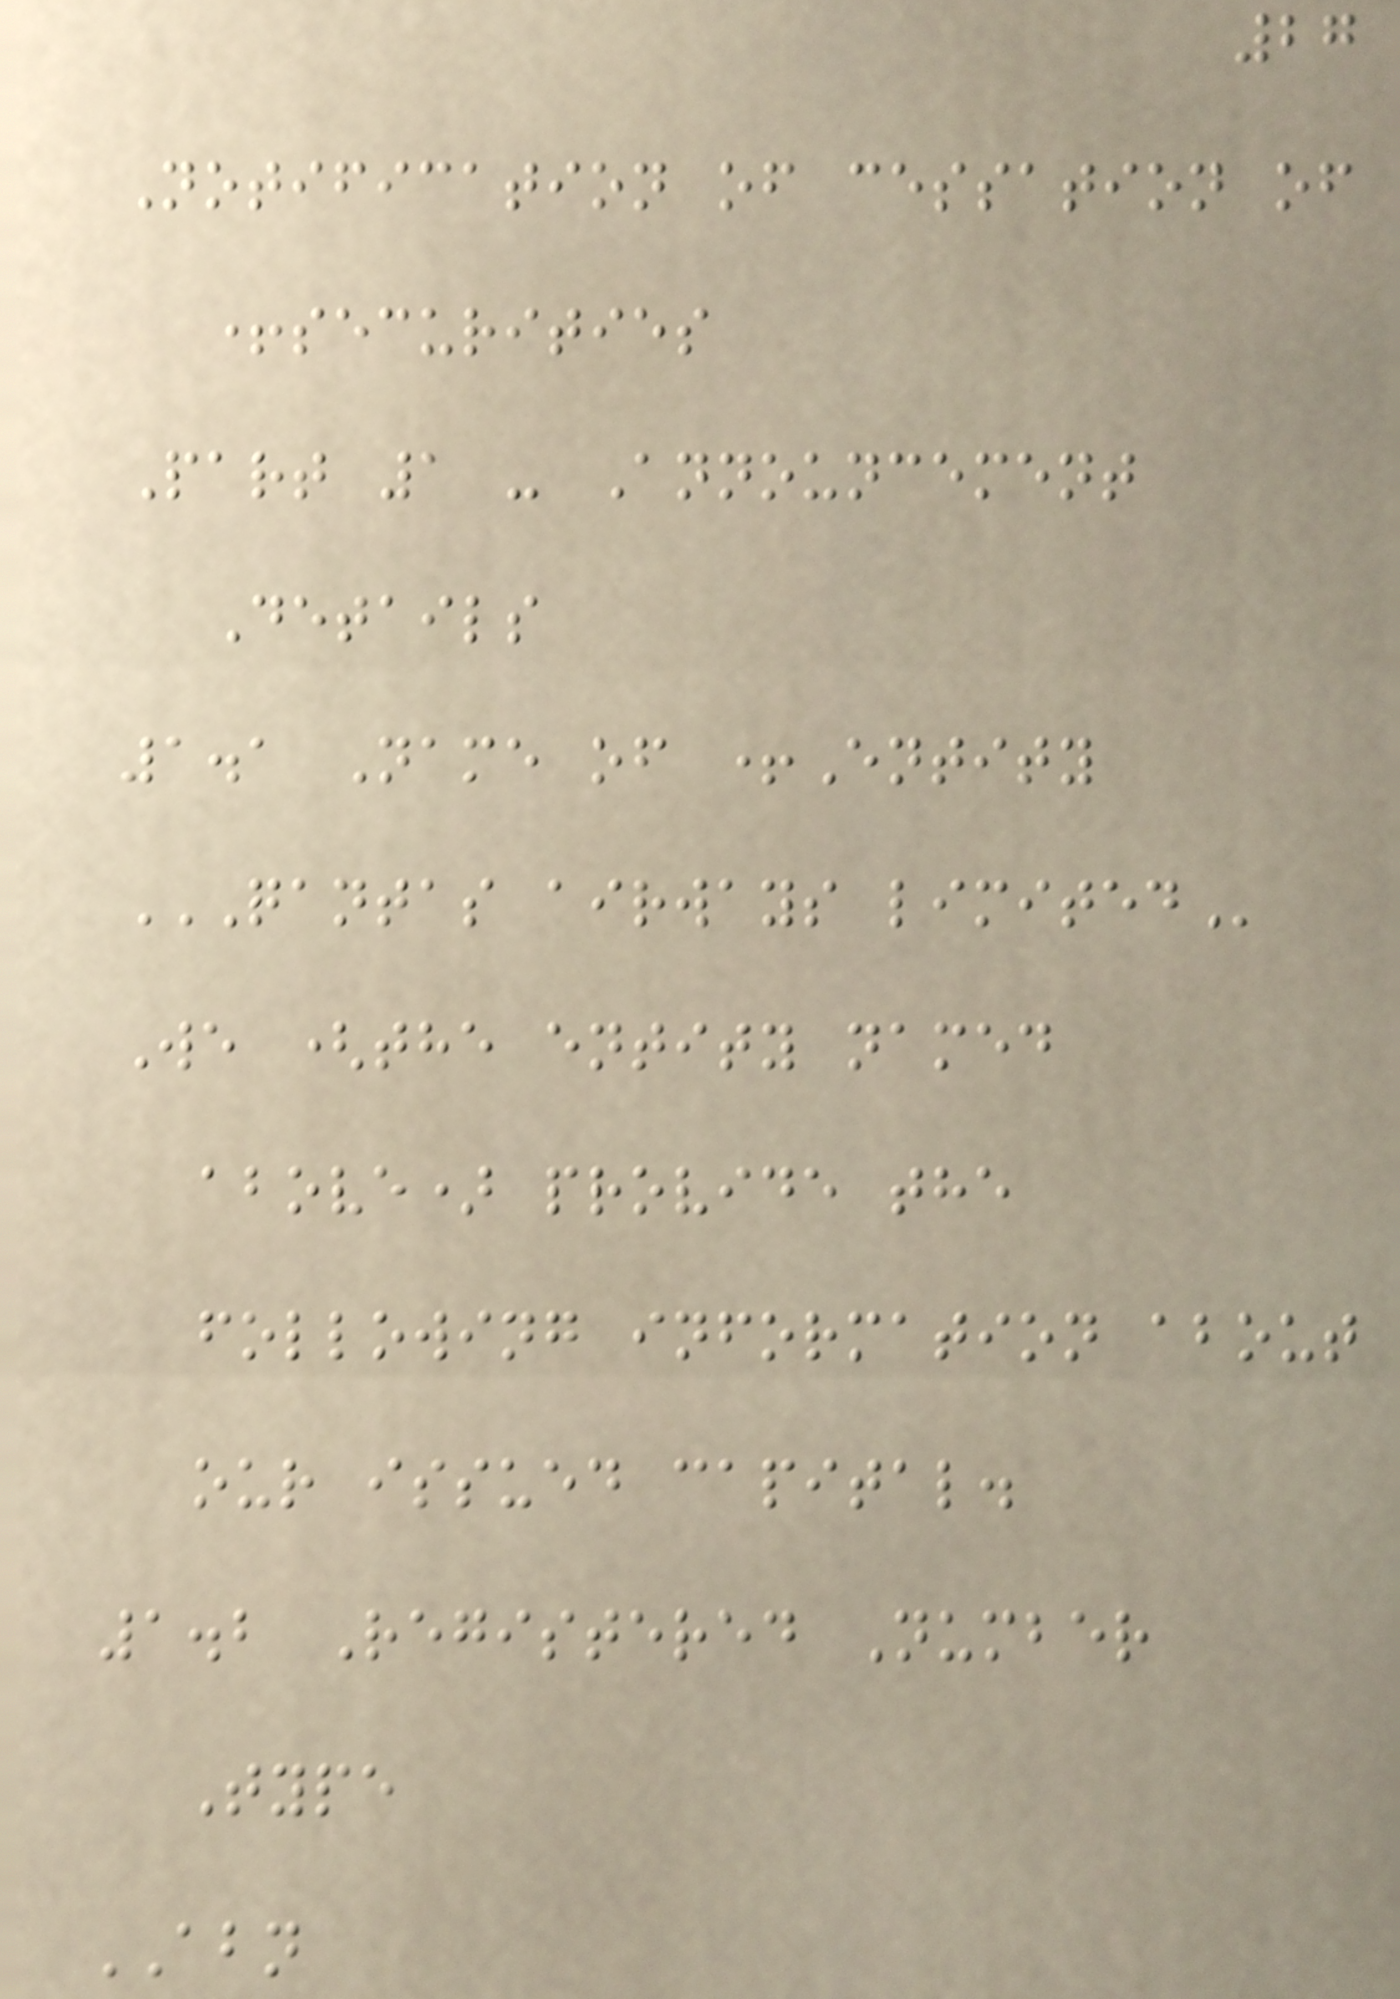27
Notification of cessation of
+securities
Part 1 - Announcement
Details
1.1 Name of +Entity
QANTAS AIRWAYS LIMITED
We (the entity named
above) provide the
following information about
our issued capital.
1.2 Registered Number
Type
ABN
